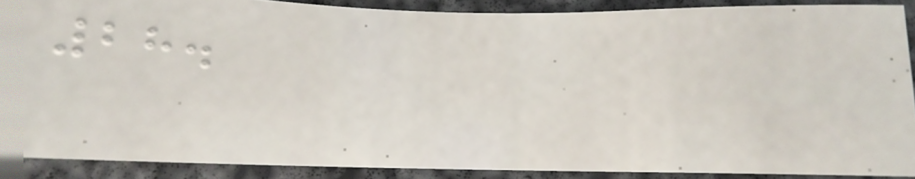28.
